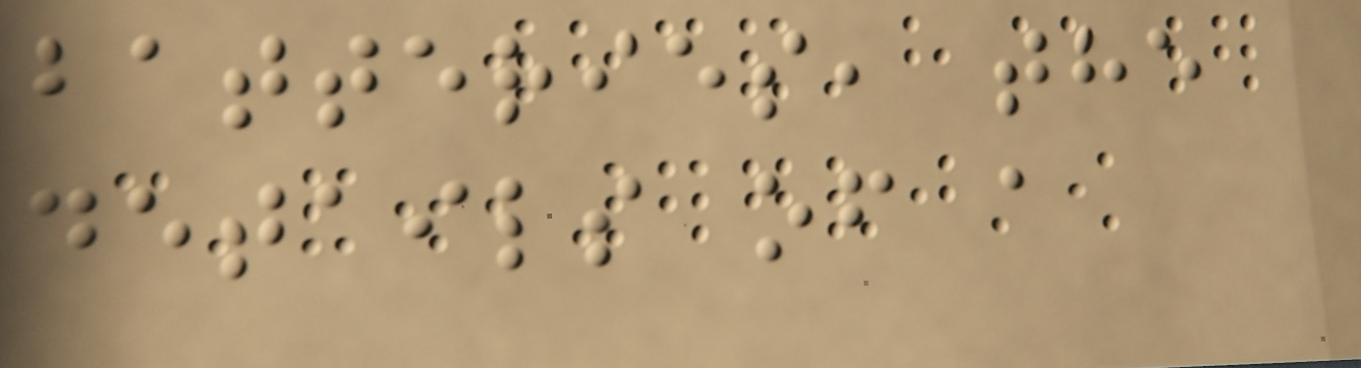batteries, the
details of a
